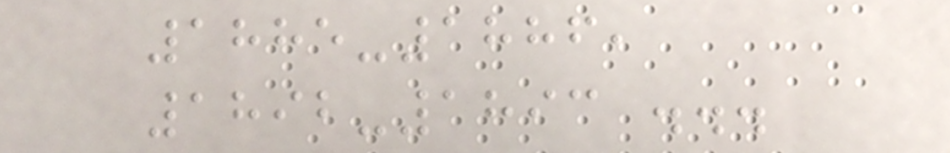1885-1886,
1892-1893 ...
